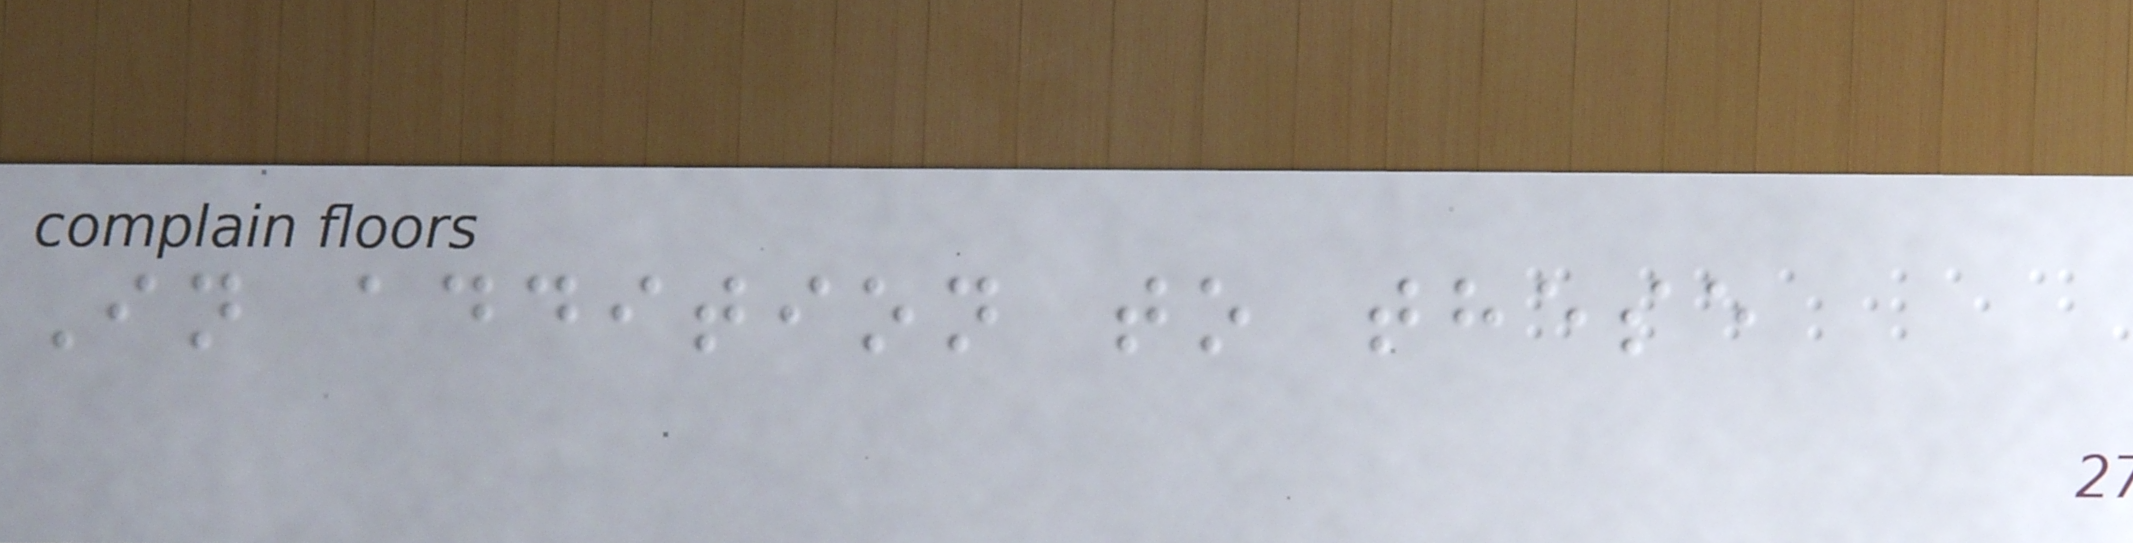In addition to these
